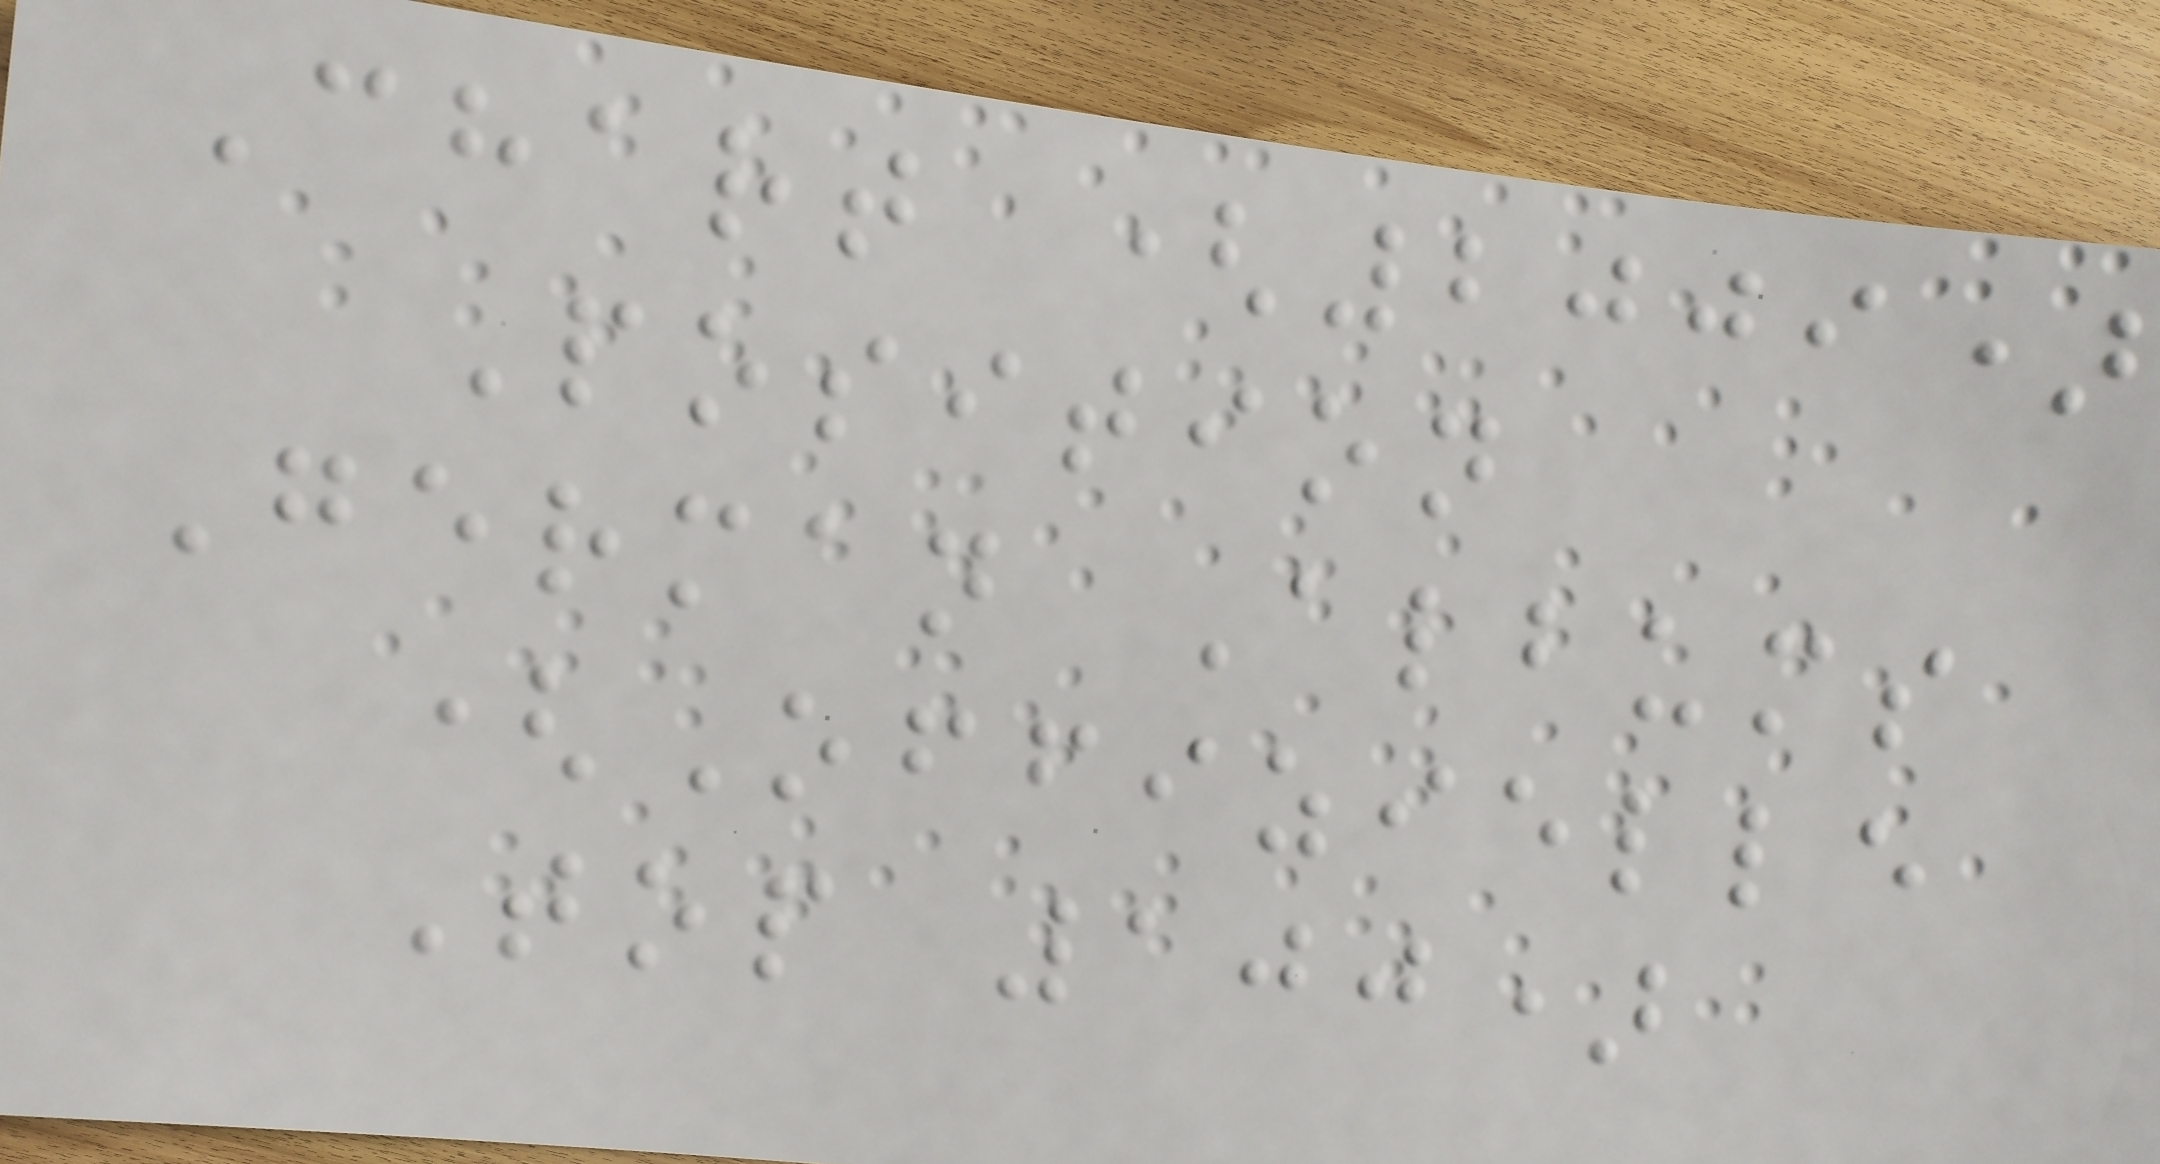Chart (2009)
Position
German Albums
(Offizielle
Top 100)
